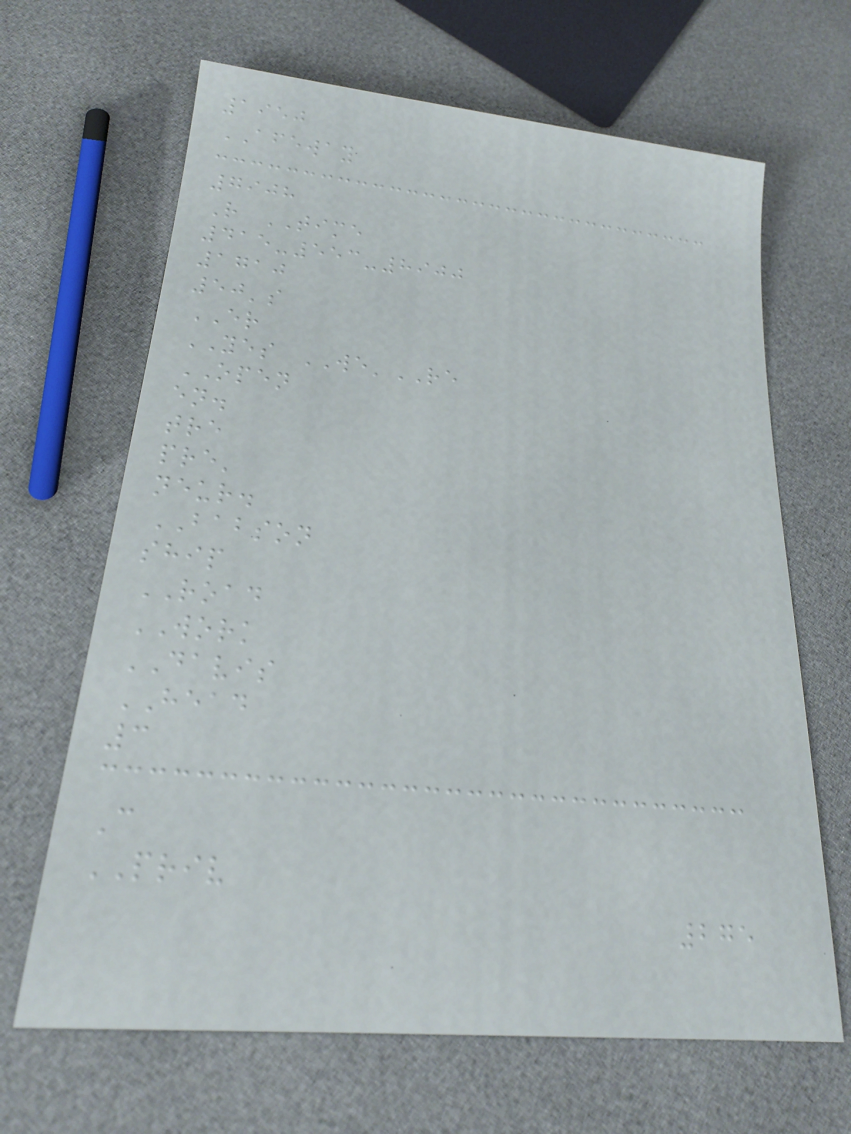1950
AFEWAY
7908
R TIME
415-553-8900
1710
50's
ER
YES WE'RE
OPEN
en.
tre
pre'
neur.
BABSON
ship
ROAD
WORK
DAVIS
HEAD
3
C
PRIV
275
